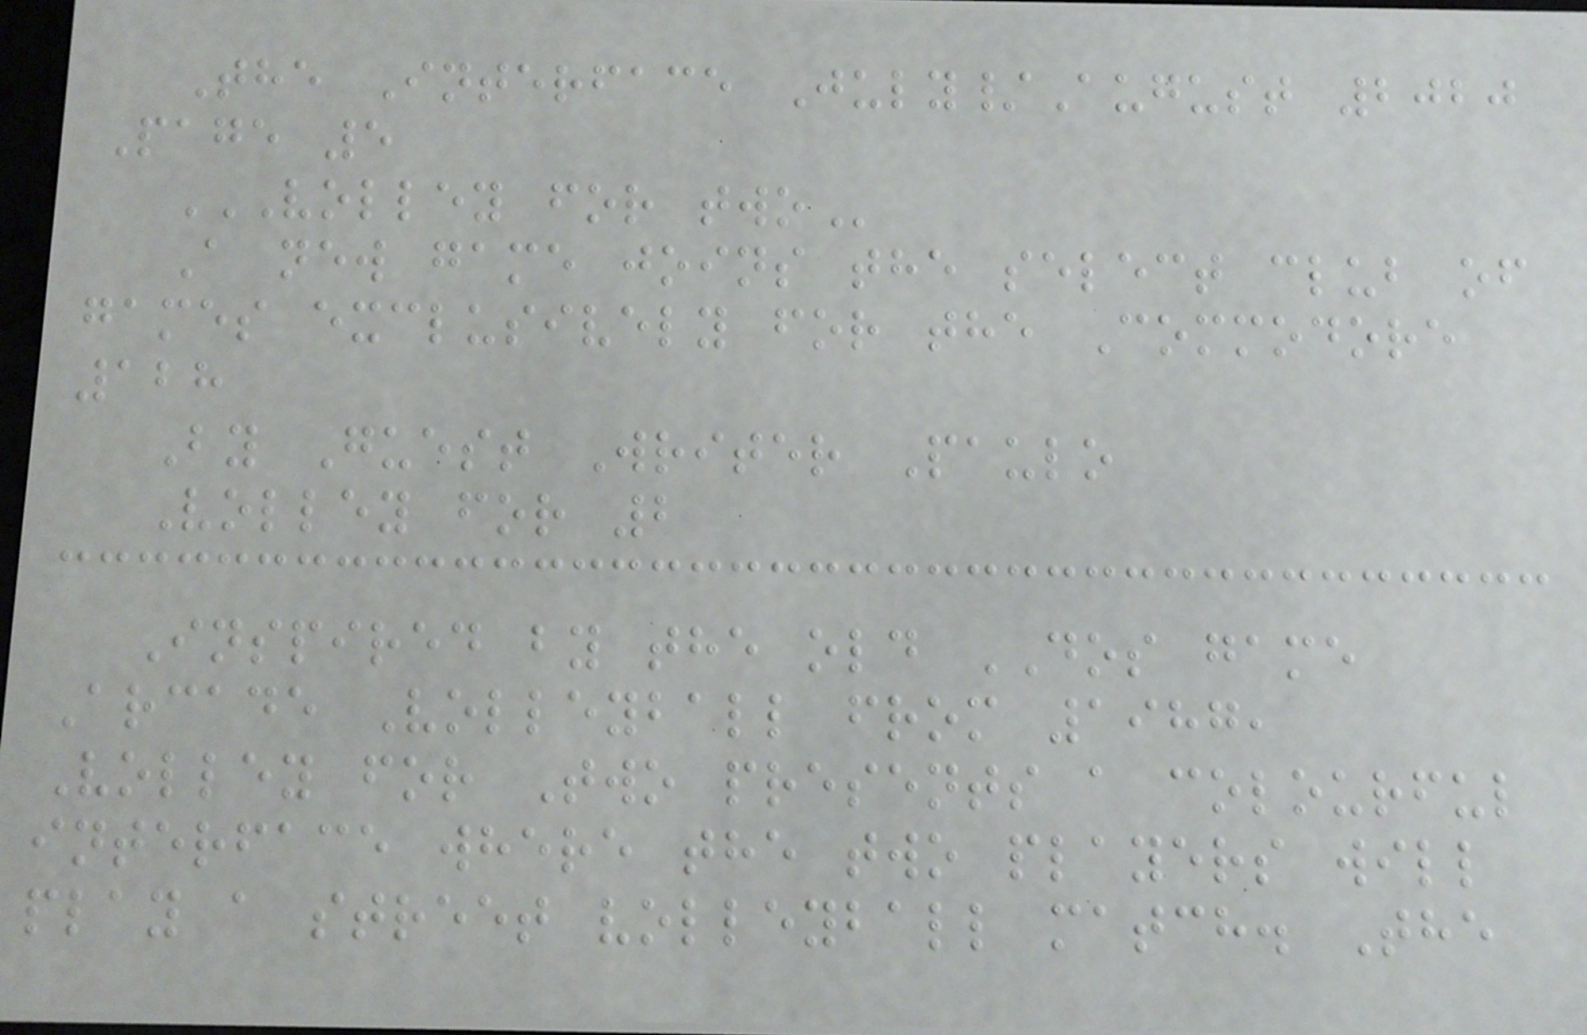The Interface July/August 2020
Page 5
VOLLEY FOR TWO
A new game joins the select club of
games exclusively for the Commodore
128
By Guest Writer Paulo
Volley for 2
Inspired by the old DOS game
Arcade Volleyball from 1987,
Volley for Two presents a colourful
interface where the two players will
play a street volleyball match. The
